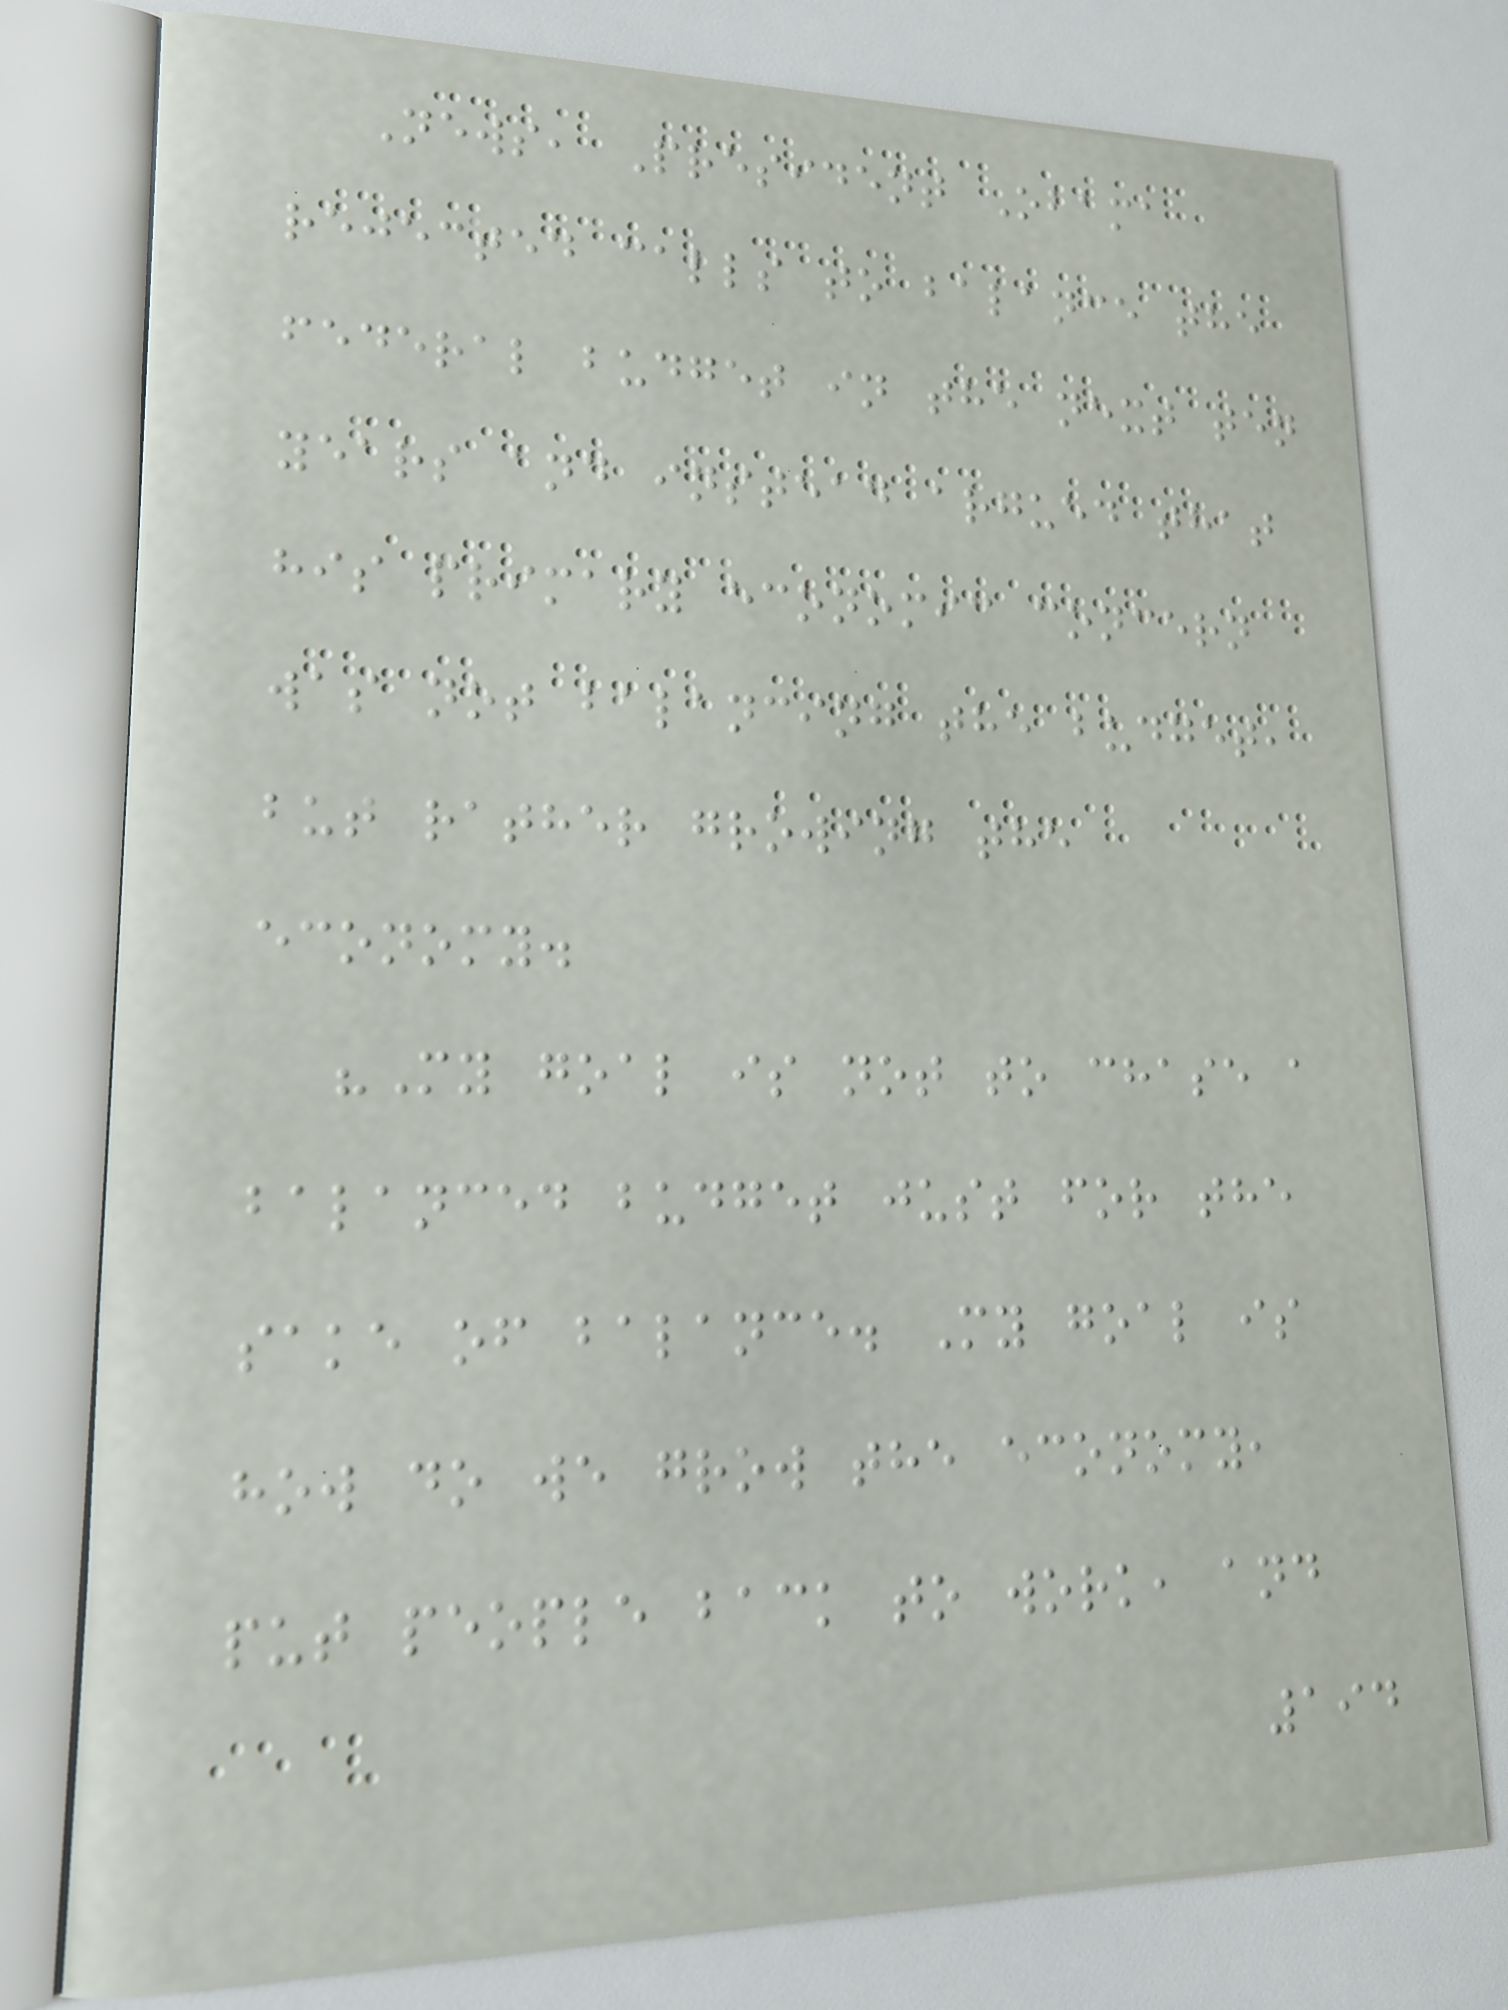News, President Obama
rejected calls to balance the
federal budget in the next ten
years and instead argued that
his primary economic concern
was not balancing the budget,
but rather growing the
economy.
"My goal is not to chase a
balanced budget just for the
sake of balance. My goal is
how do we grow the economy,
put people back to work, and
194
